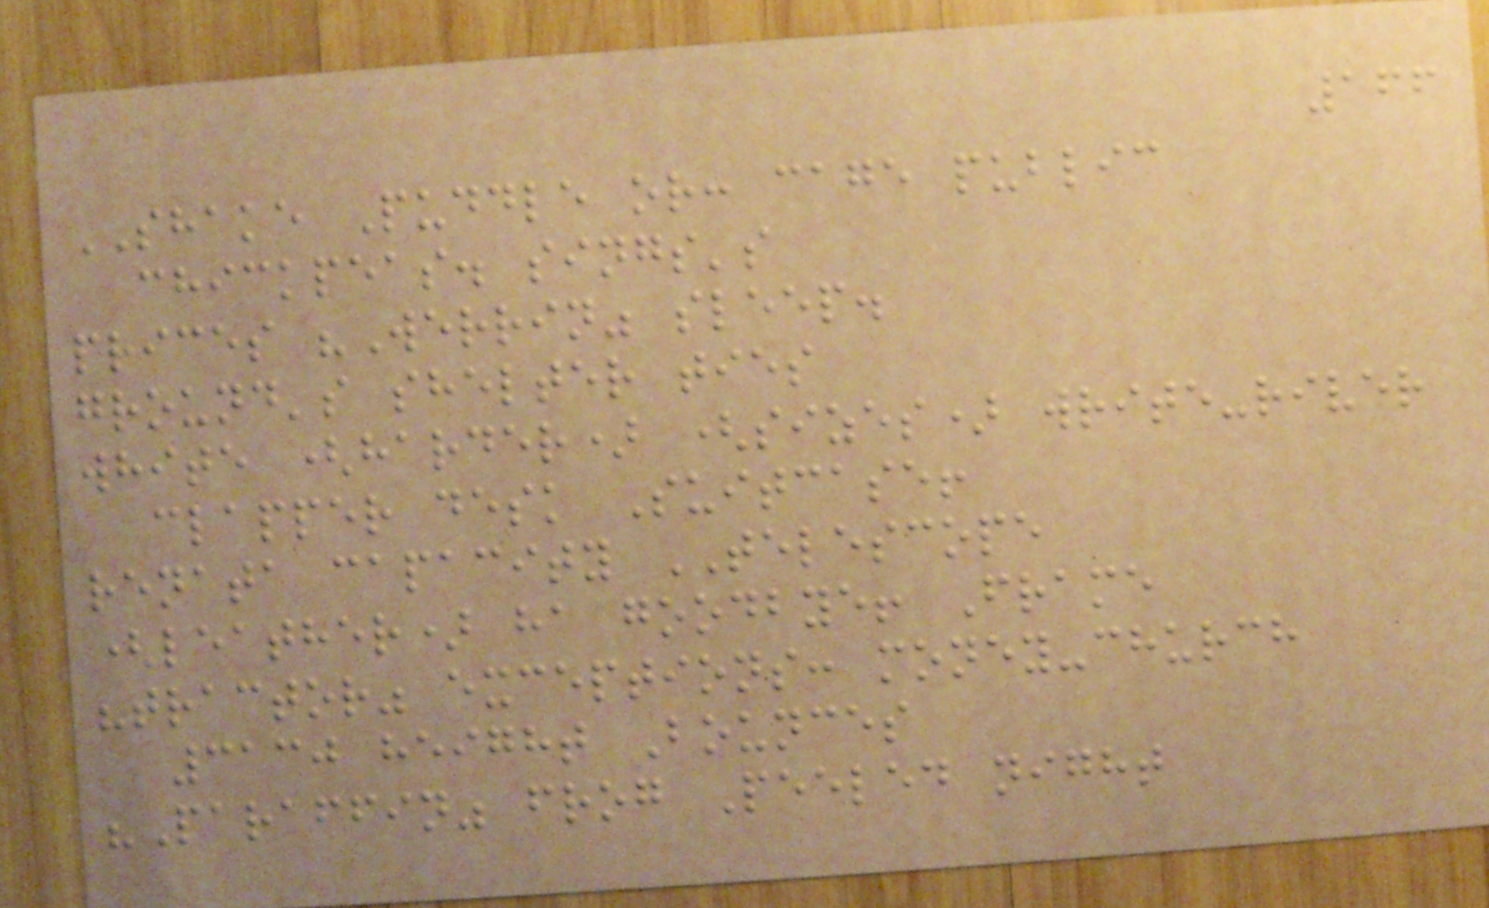166
SHAKE Puddle or: cage public
chickpeas. sings's
prices "Werrin" sleep.
ground's shelter ties
white (harder) (sizes) write-river
clapper desk Suitcase!
renata capacity TELESCOPE
(leather) ha goodbye! Frame
"tractor" exceptions: money-church
3130 height Bounces
"Paraffin" frog Peeled night
